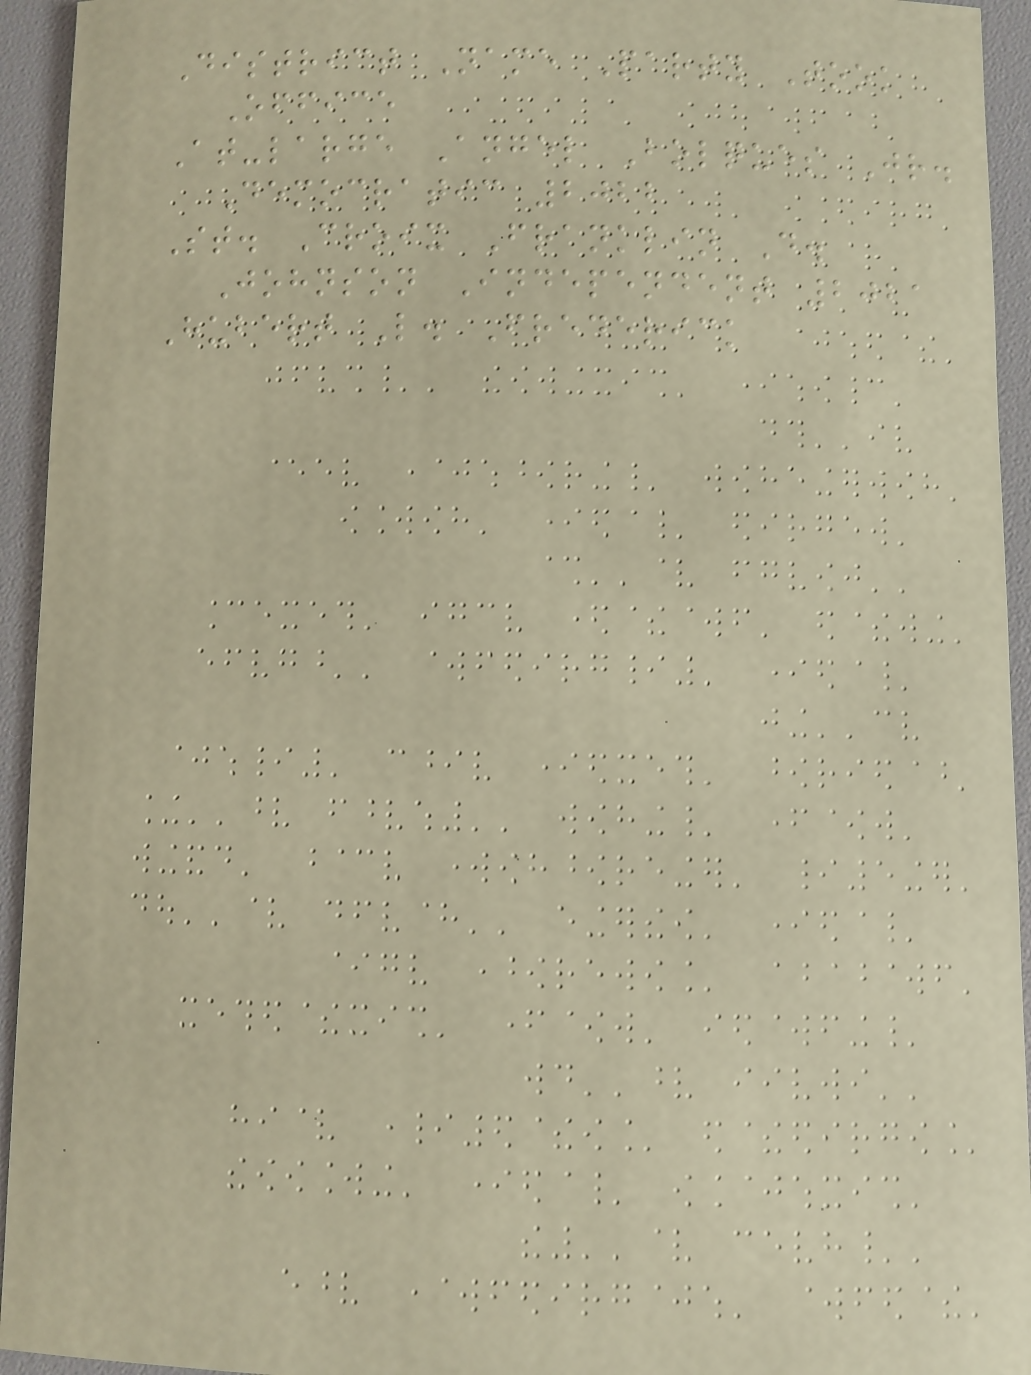District Name Party Took
Office
At-large Angel Bolques Jr.
Democratic 2022
St. Croix Franklin D.
Johnson Independent 2021
Hubert L. Frederick
